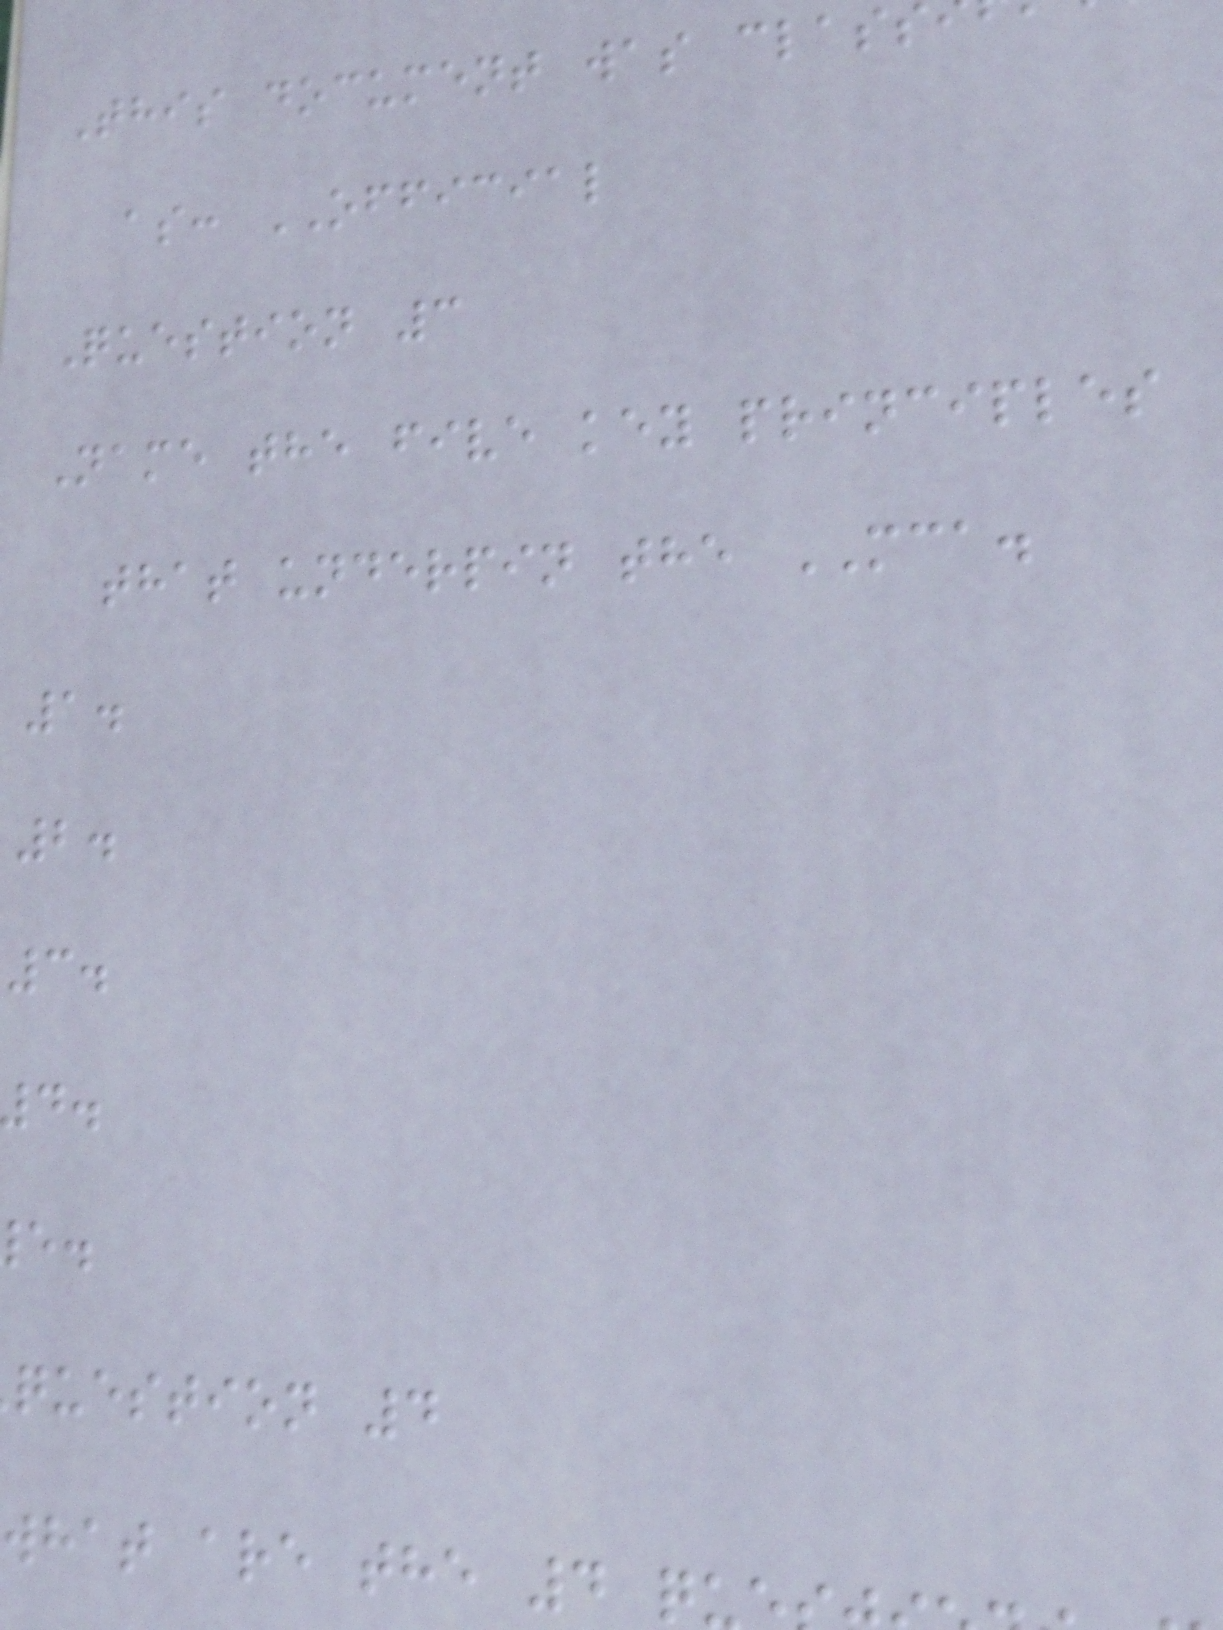This document was class
as: OFFICIAL
Question 3
Name the five key principles
that underpin the MCA.
1.
2.
3.
question 4
what are the 4 q
